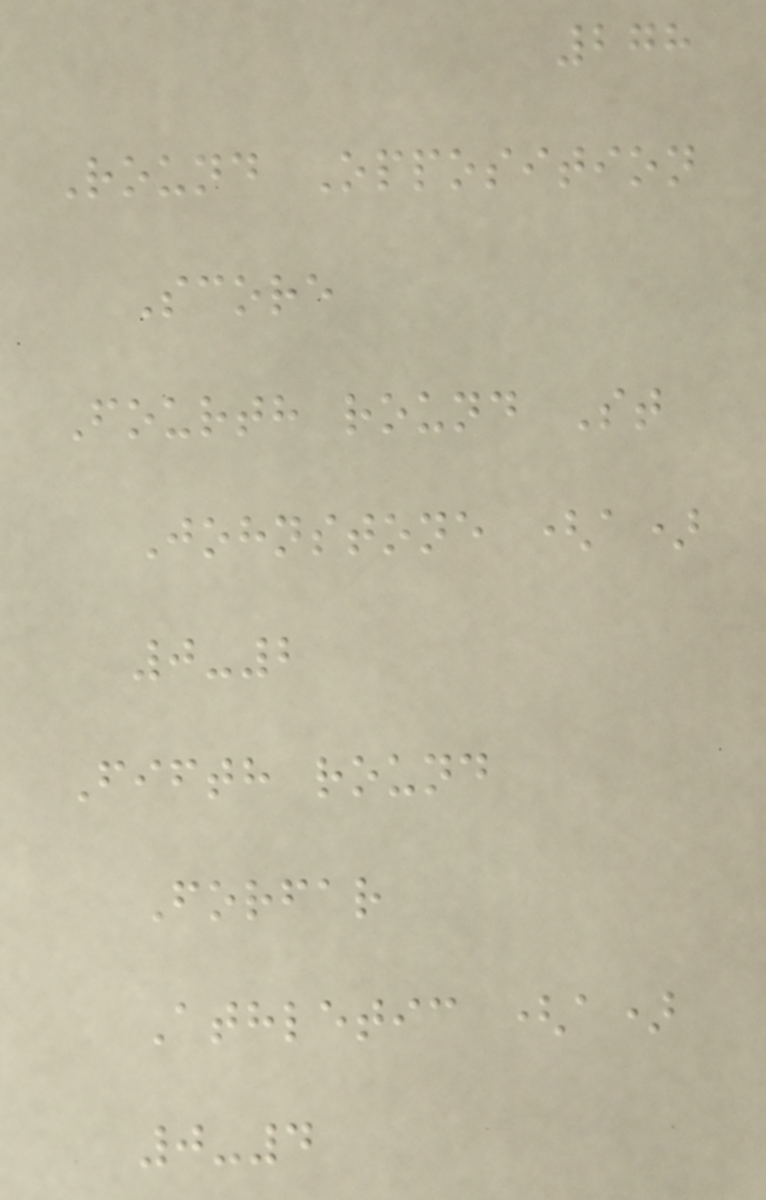278
Round Opposition
Score
Fourth round St
Johnstone (a)
0-2
Fifth round
Forfar
Athletic (a)
0-4
